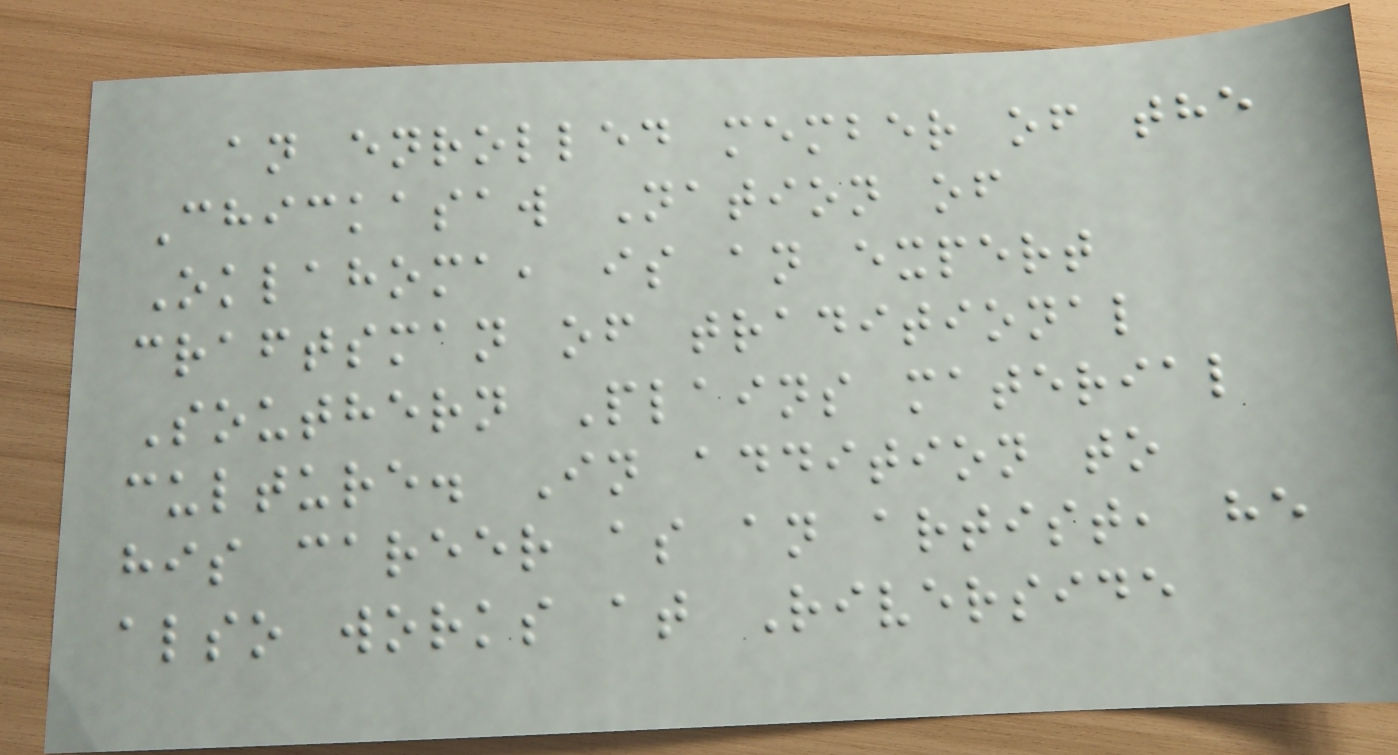an enrolled member of the
Chickasaw Nation of
Oklahoma, is an expert
craftsman of traditional
Southern Plains material
culture. In addition to
his career as an artist, he
also works at Riverside
